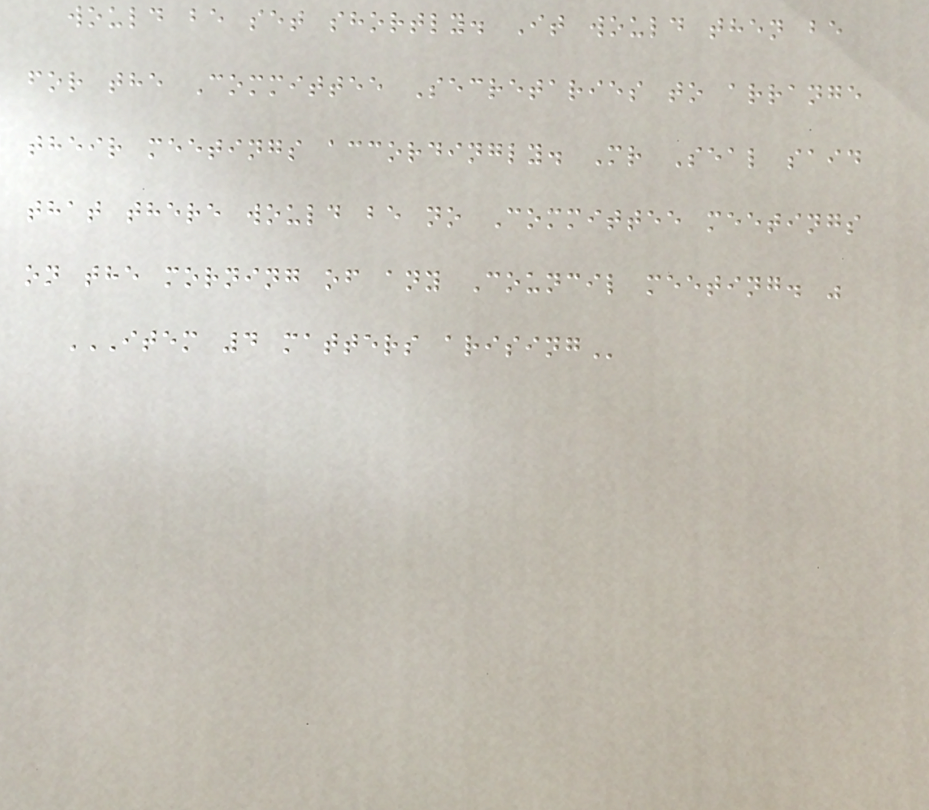would be set shortly. It would then be
for the Committee Secretaries to arrange
their meetings accordingly. Mr Seal said
that there would be no Committee meetings
on the morning of any Council meeting. "
ITEM 4 MATTERS ARISING
